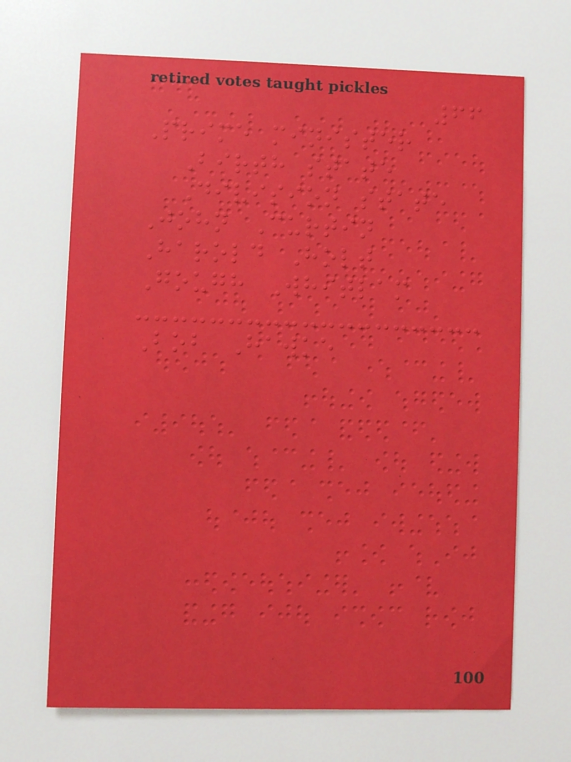66
Prime minister
Birth state
Division state
John Curtin
Harold Holt
Gough Whitlam
Bob Hawke
